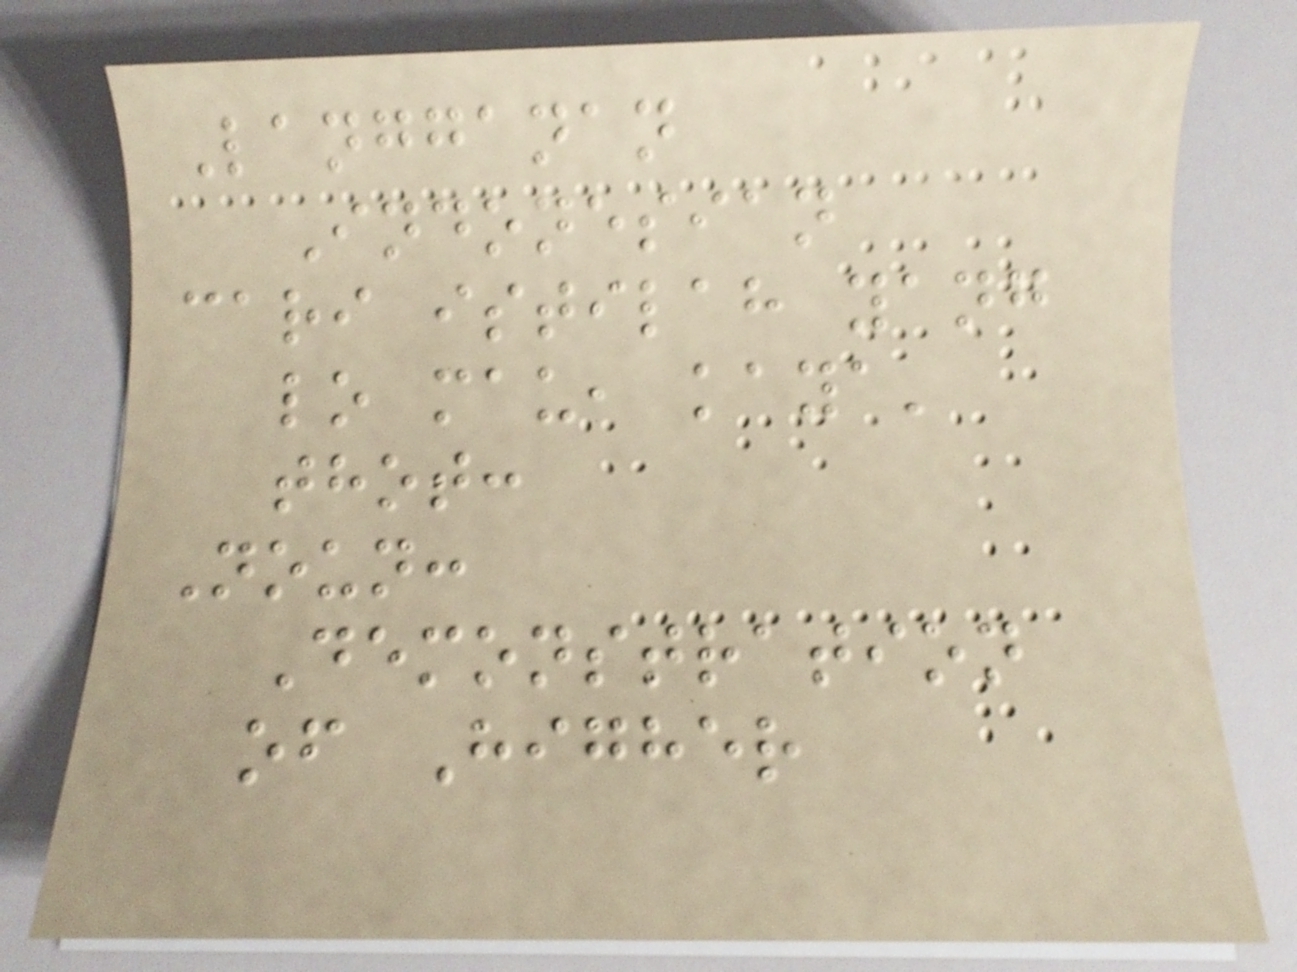Langganan
Indonesian
cari istilah yang
lo mau, kaya'
thot:
Noun:
Demonstration
of Higher
